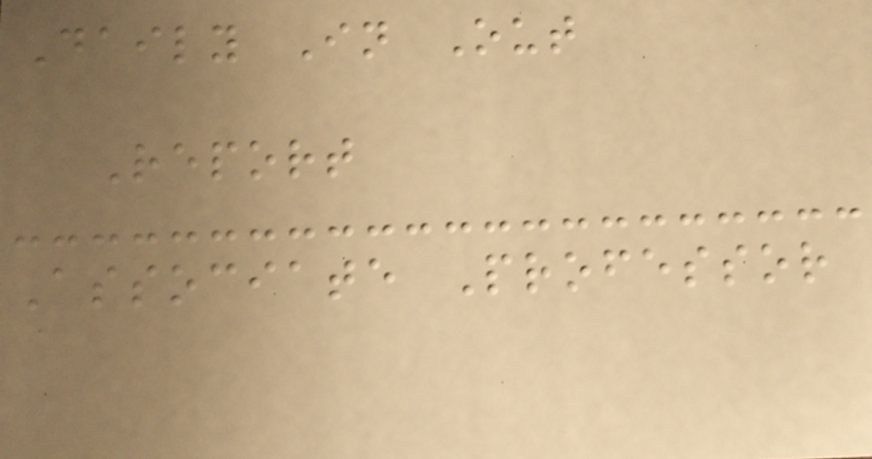Daily In Out
Report
Associate Professor
